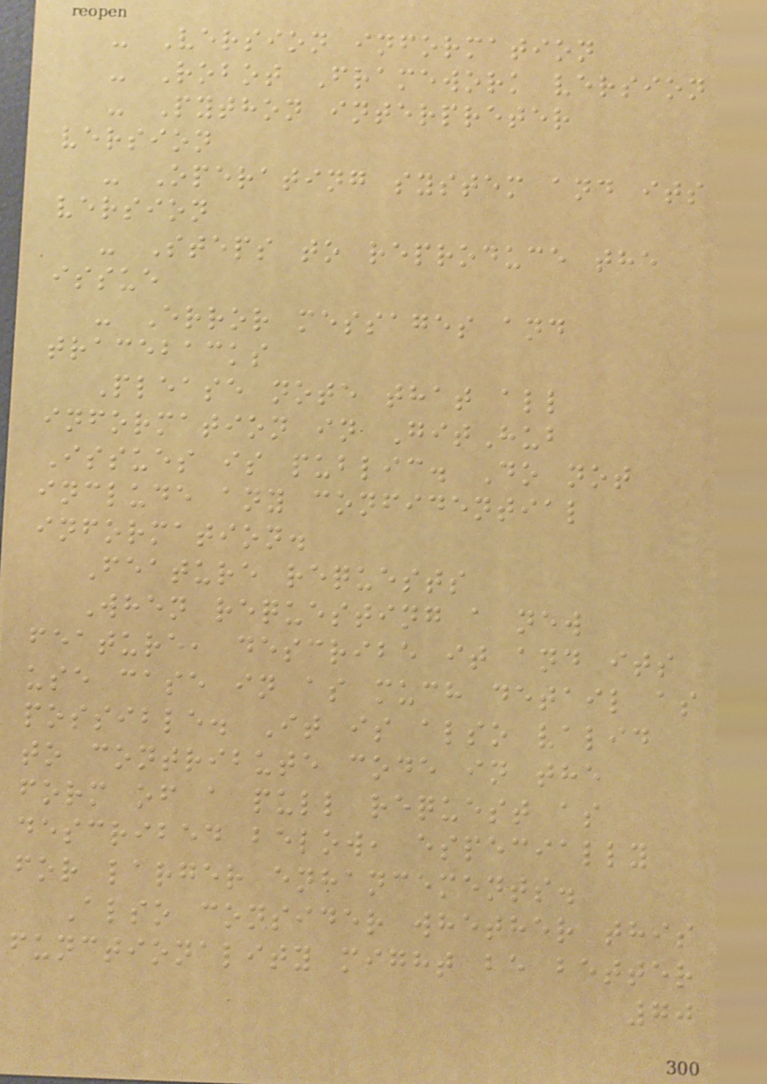- Version information
- Robot Framework version
- Python interpreter
version
- Operating system and its
version
- Steps to reproduce the
issue
- Error messages and
tracebacks
Please note that all
information in GitHub
Issues is public. Do not
include any confidential
information.
Feature requests
When requesting a new
feature, describe it and its
use case in as much detail as
possible. It is also valid
to contribute code in the
form of a pull request as
described below, especially
for larger enhancements.
Also consider whether this
functionality might be better
70
